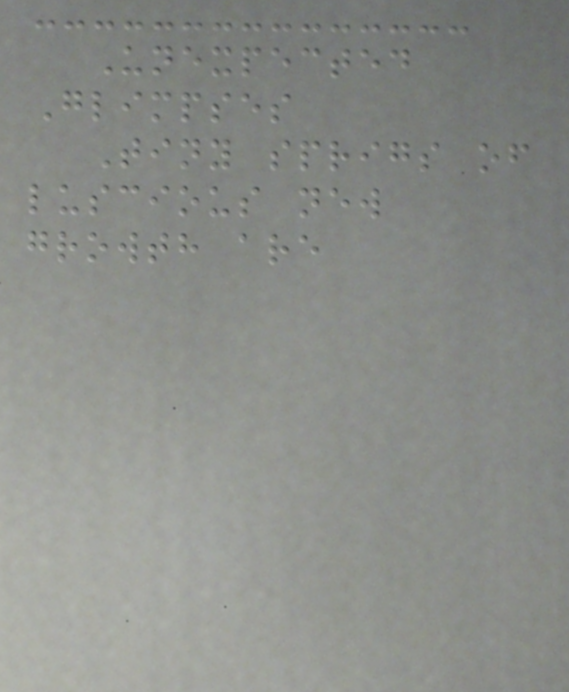Unexpected
Glimpses
Tiny sprigs of
luscious new
growth are
